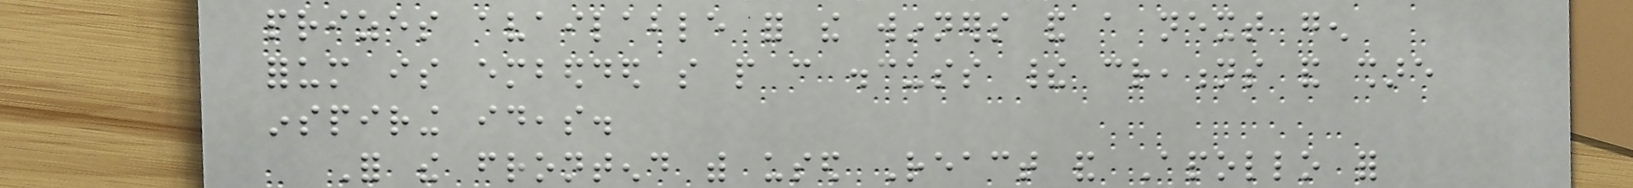prizes available for the winners and a next gen
forum is embedded so people can discuss their creations and share
inspiring ideas.
For the frontend with used React and Apollo for
